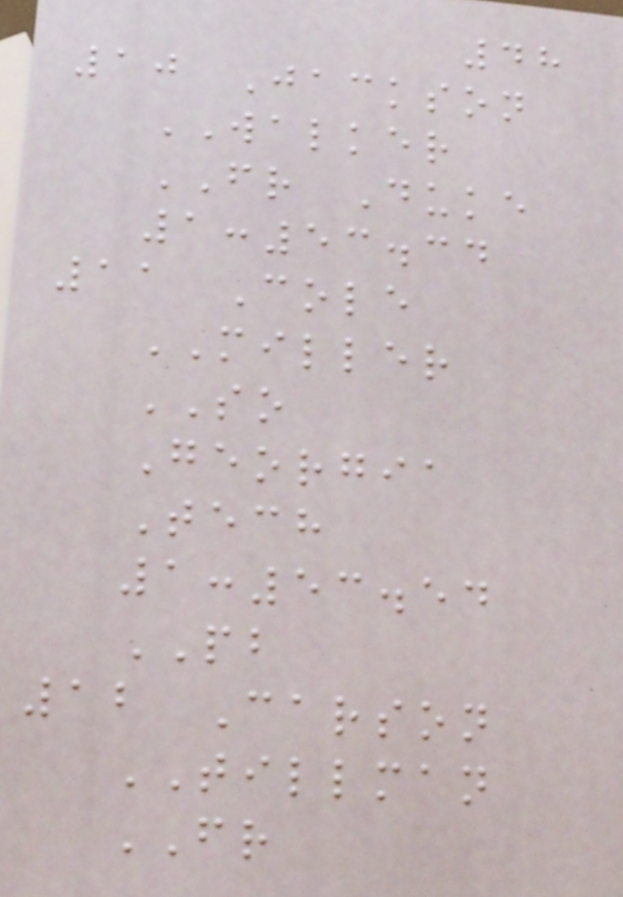48
10 Jackson
WALKER
FR Duke
1:53.34
11 Cole
MILLER
SO
Georgia
Tech
1:53.54
PB
12 Carson
TILLMAN
FR
